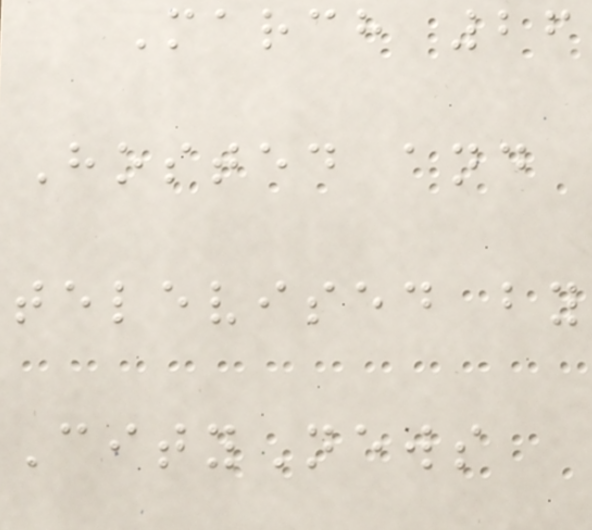March 26
Hosted and
televised by
CityNews
